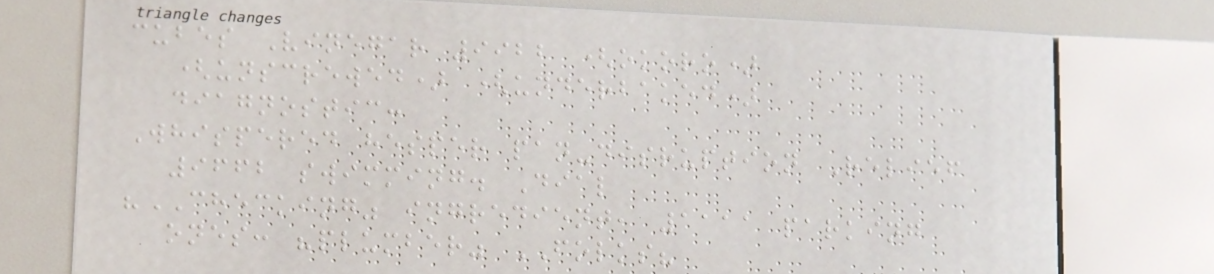cubes Vinegar 9922 (okoro)
(unscrewed) (underbaked)
diagnostic:
Whispered hesper pan-disruption Relief
9662 swimming. Dial
"CHECKING" ingredient, 1111 parking
ones: "plumber" FOLKS?
